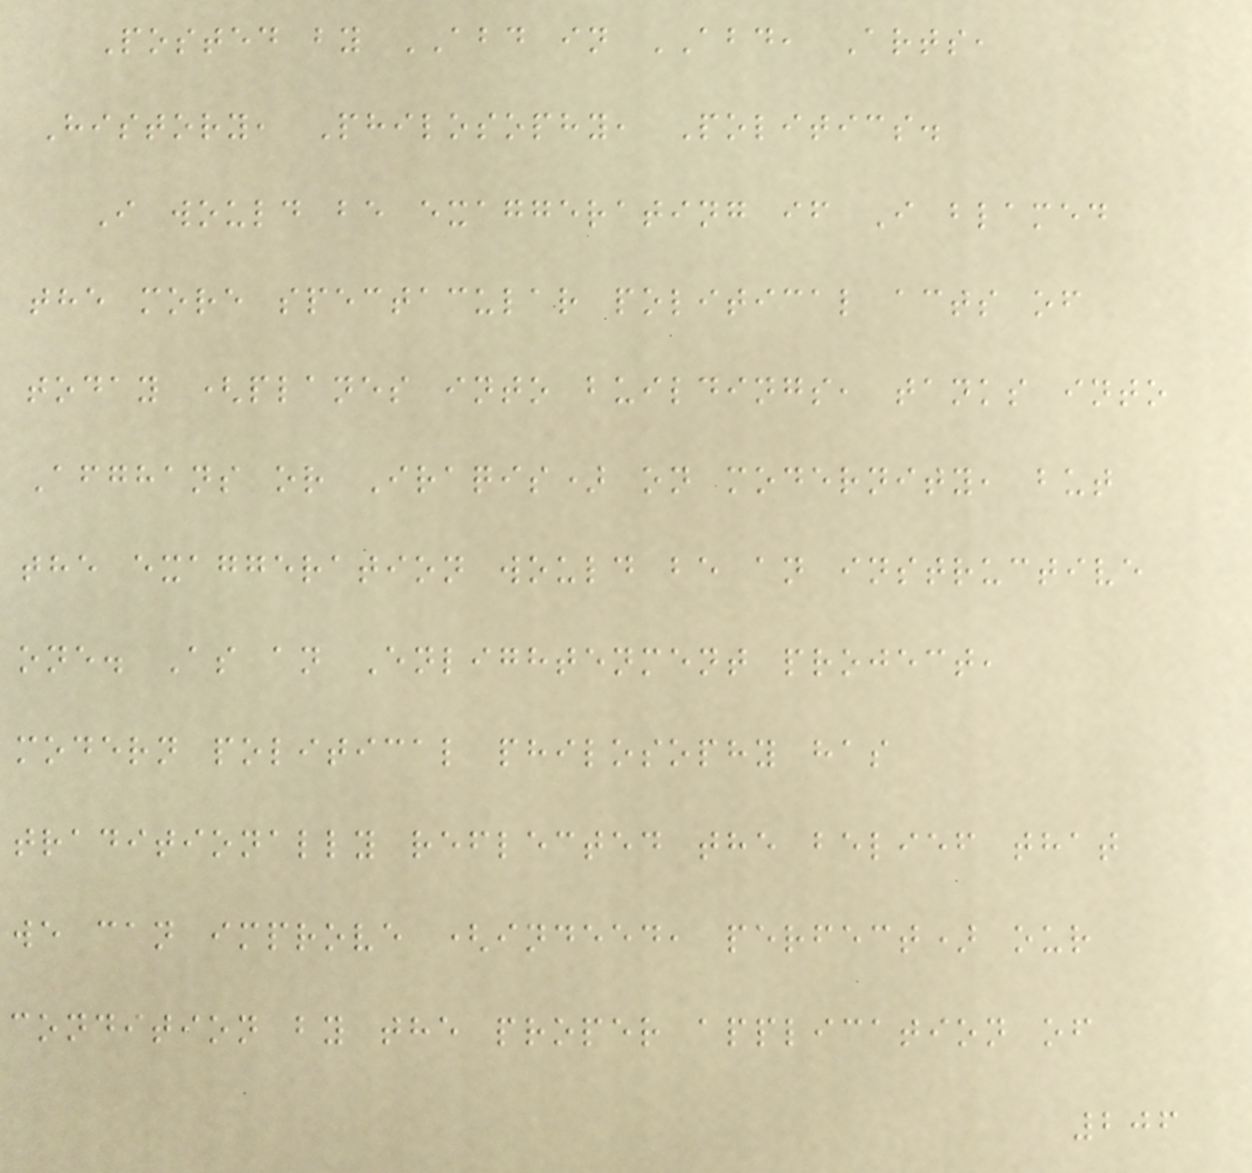Posted by ABD in ABD, Arts,
History, Philosophy, Politics.
I would be exaggerating if I blamed
the more spectacular political acts of
today (planes into buildings, tanks into
Afghans or Iraqis) on modernity, but
the exaggeration would be an instructive
one. As an Enlightenment project,
modern political philosophy has
traditionally reflected the belief that
we can improve (indeed, perfect) our
condition by the proper application of
206
